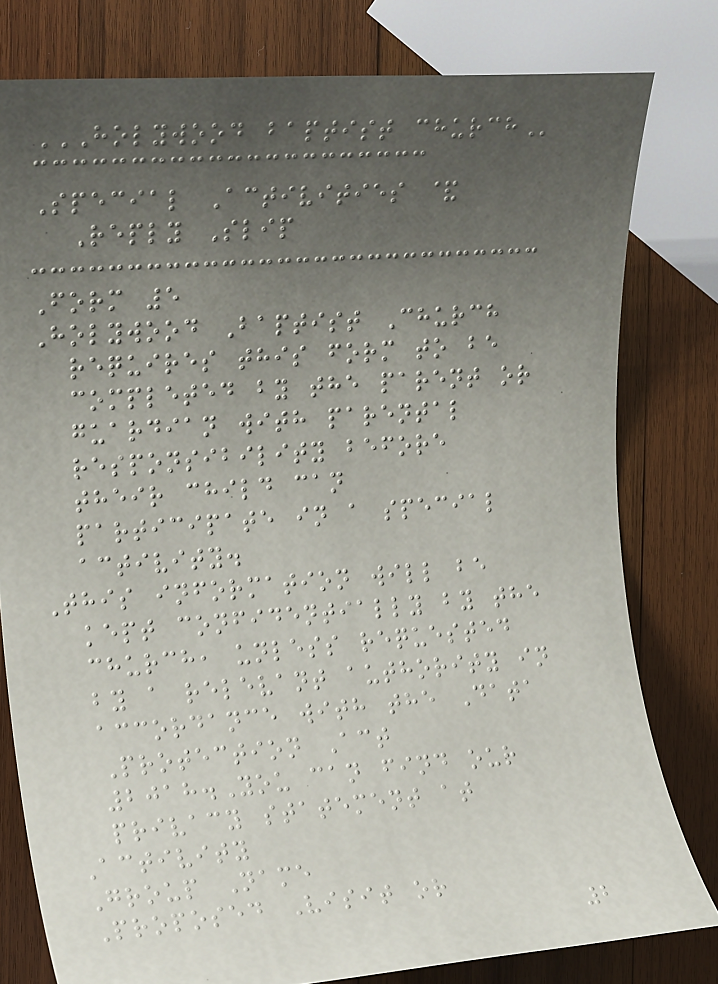HOLYWOOD BAPTIST CHURCH
Special Activities &
Reply Slip
Form 5
Holywood Baptist Church
requires this form to be
completed by the parent or
guardian with parental
responsibility before
their child can
participate in a special
activity.
This information will be
kept confidentially by the
church, unless requested
by a relevant authority in
accordance with the Data
Protection Act
2018.You can find our
privacy statement at
Activity
Group Name
Proposed Visit or
2
